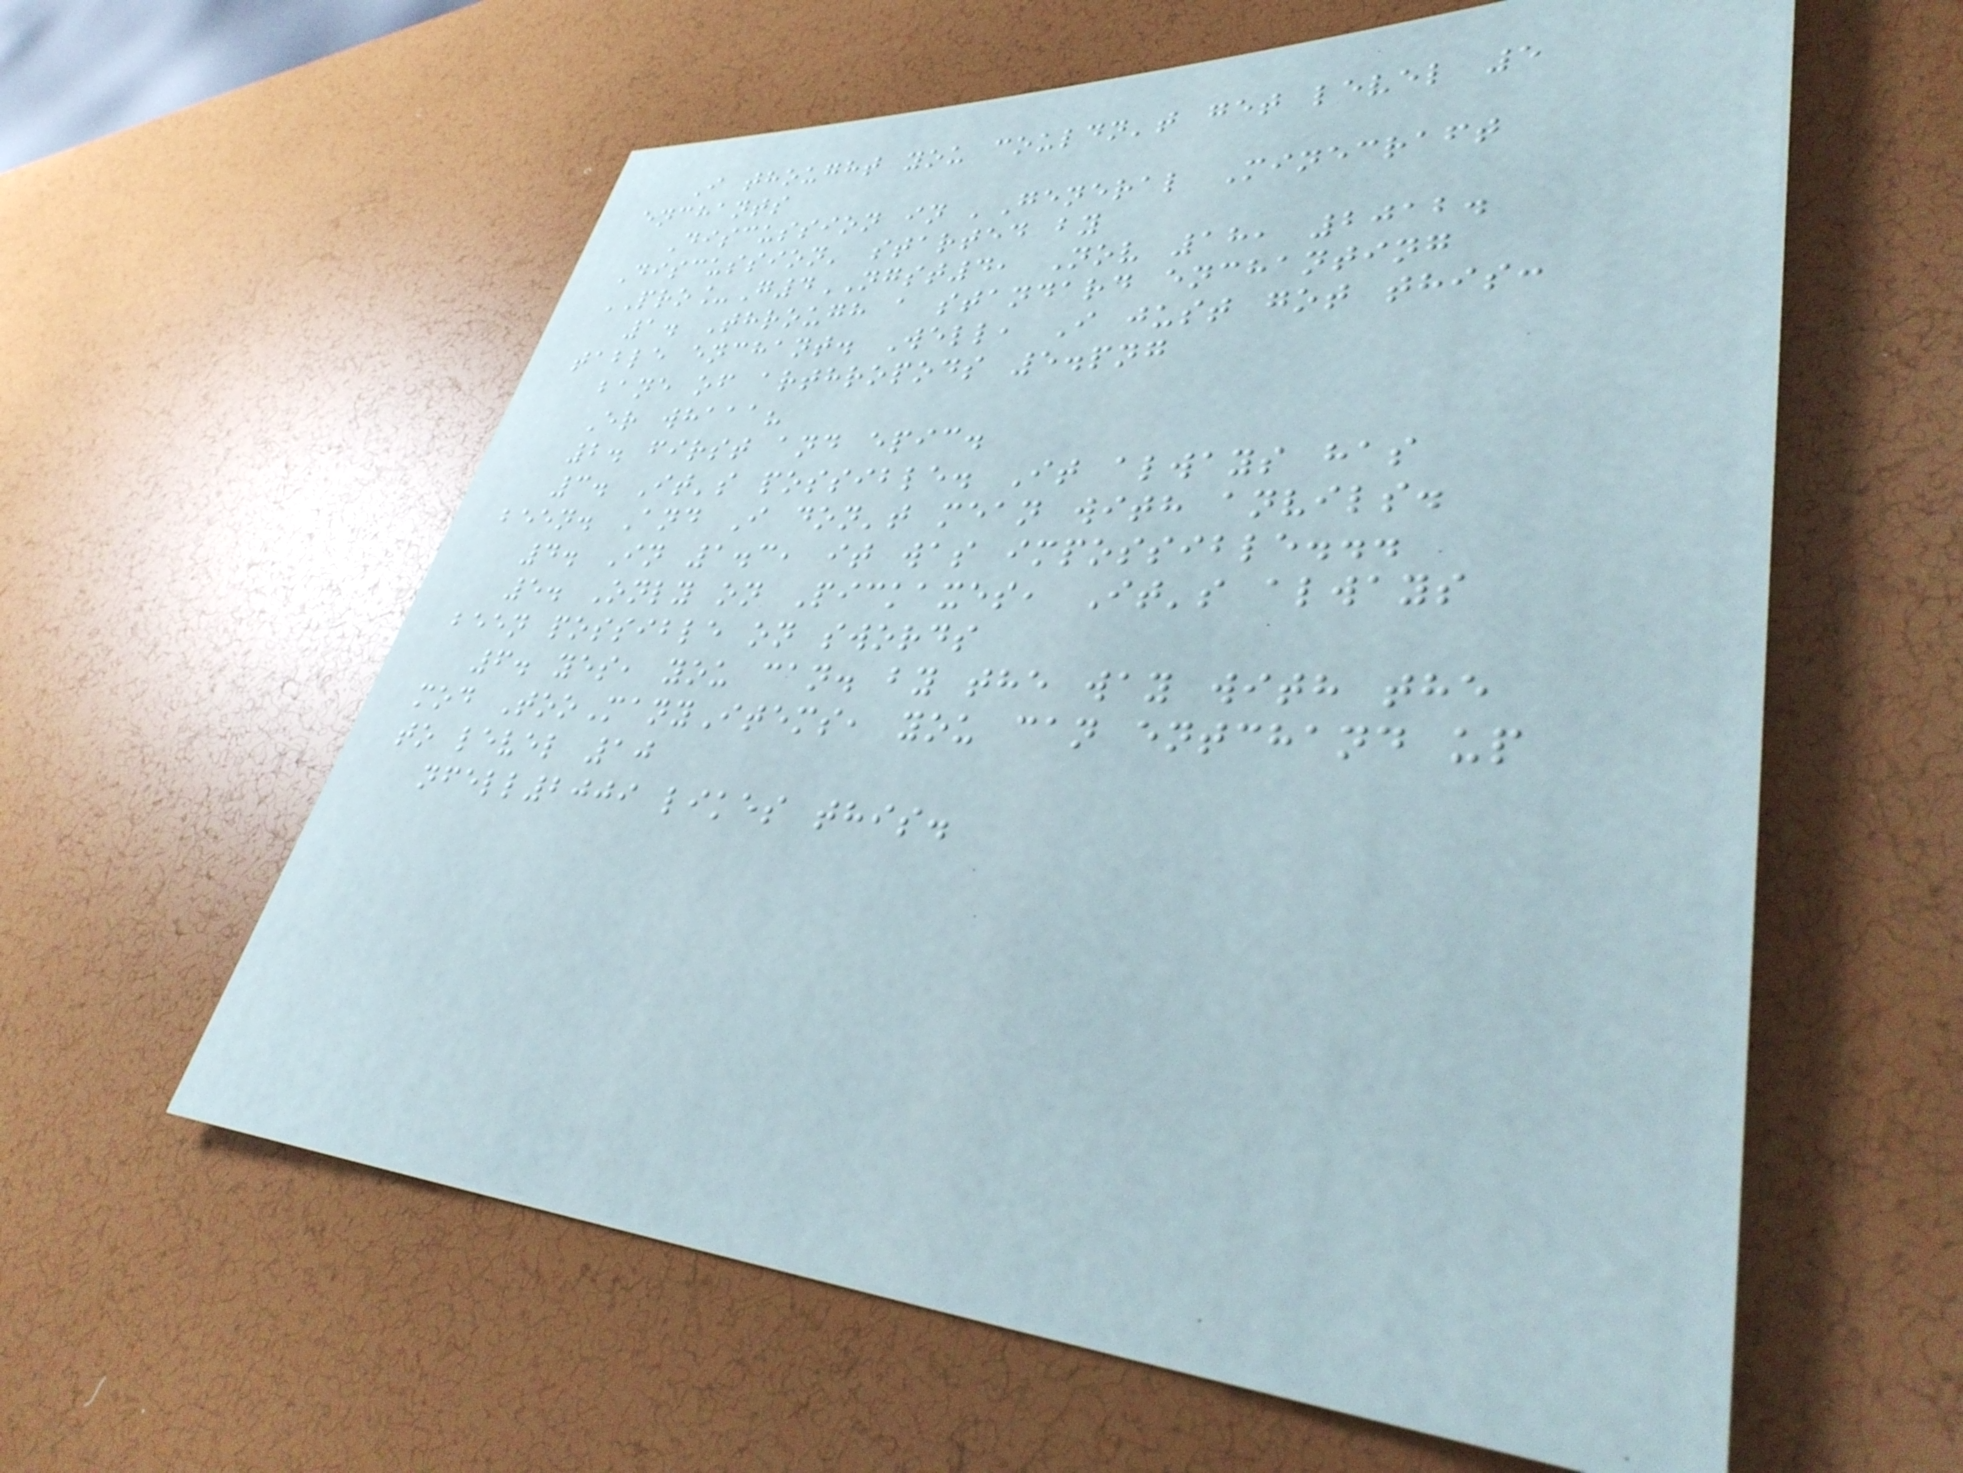I thought you couldn't get level 5
enchants
Discussion in 'General Minecraft
Discussion' started by
PRO_G4NGST4, Nov 18, 2012.
1. Through a standard enchanting
table enchant. Well, I just got this:
bane of arthropods 5.png
Er whaaa?
2. first and epic.
3. It's possible. It always has
been. And I don't mean with anvils.
4. In 1.3, it was impossible...
5. Only on Pickaxes, It's always
been possible on swords
6. yes, you can. by the way with the
mod TooManyItems, you can entchand up
to level 10
nfell2009 likes this.
